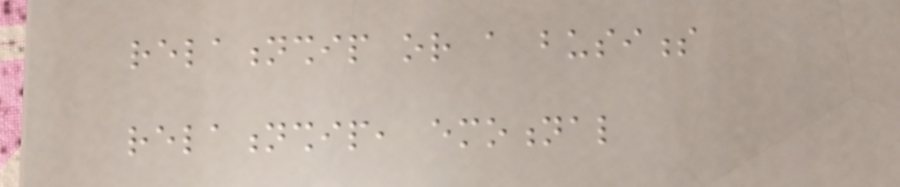relationship or a business
relationship, emotional
